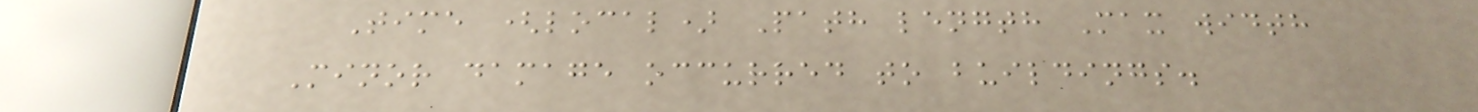Time (local) Path length Max width
Minor damage occurred to buildings.
